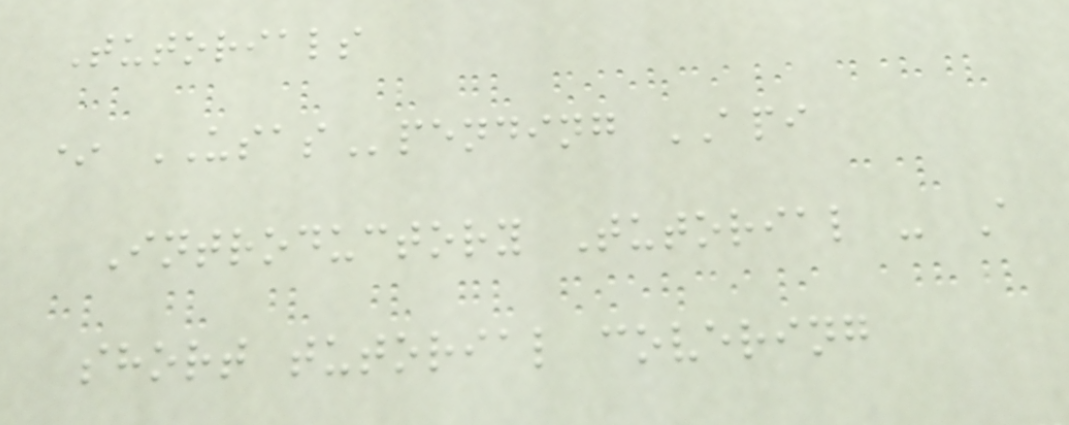Tutorials
* USASpending API
Introductory Tutorial - A
short tutorial covering
